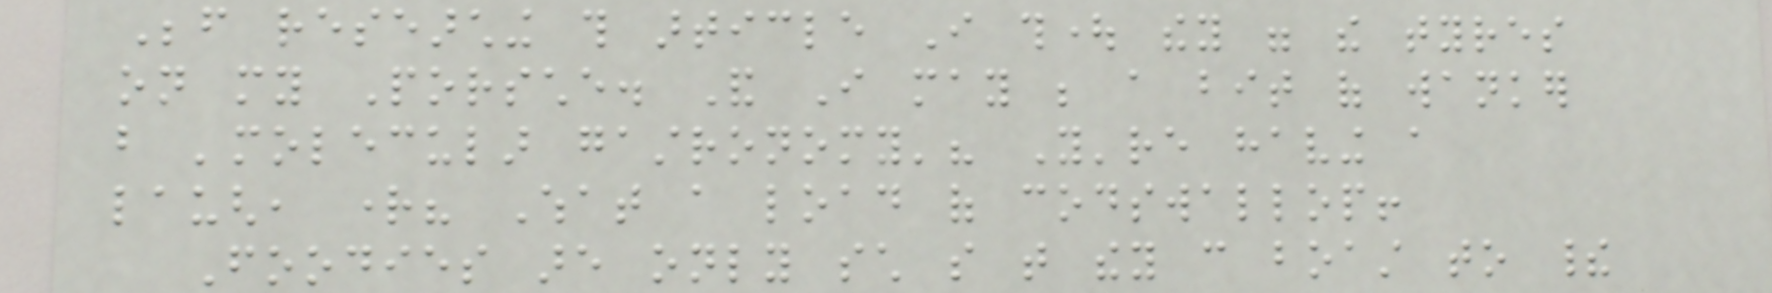Before researching this article I thought they were the tyres
on my Porsche. And I may be a bit of wanker
but 'molecular gastronomy'? You're having a
laugh, right? What a load of codswallop!
Foodies are only such so that they can boast to their
